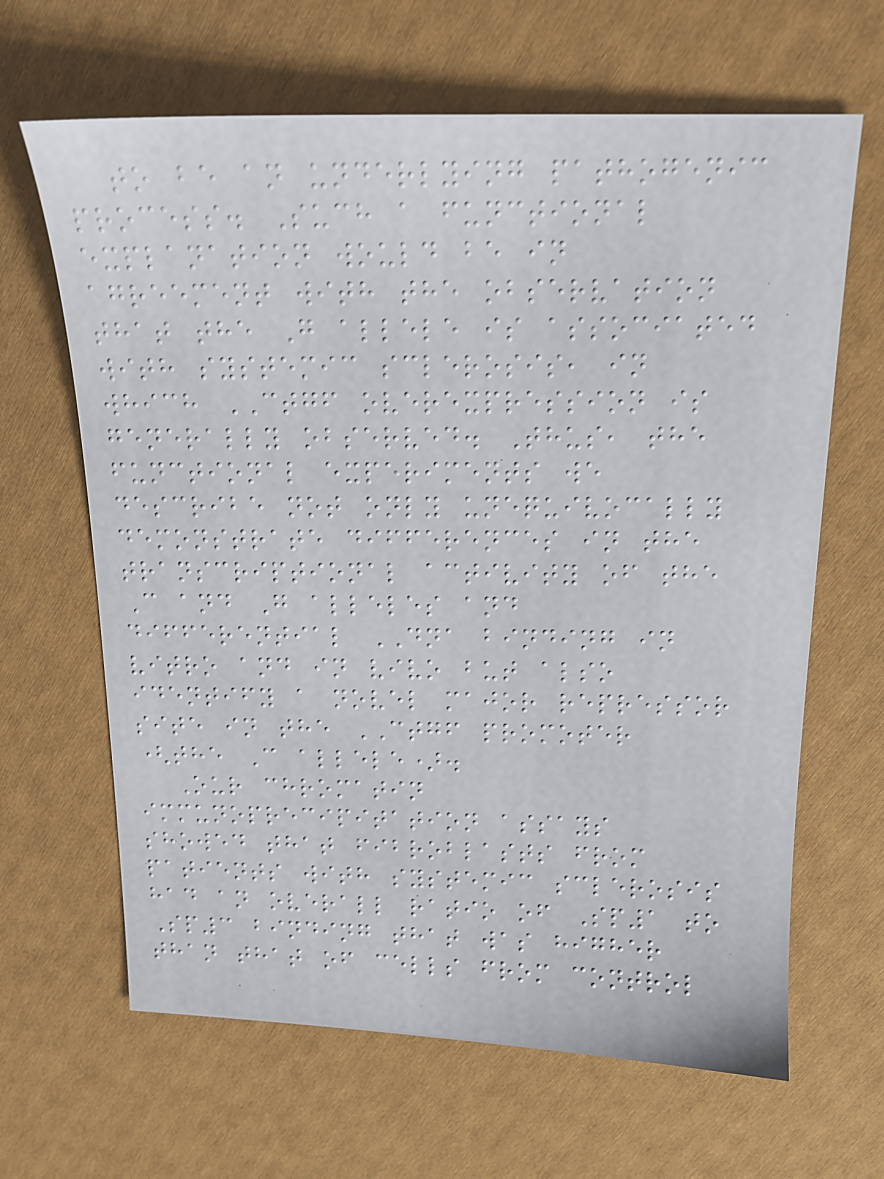to be an underlying pathogenic
process. Such a functional
explanation would be in
agreement with the observation
that the G allele is associated
with systemic sclerosis, in
which CTGF overexpression is
generally observed. Thus, the
functional experiments we
describe not only unequivocally
demonstrate differences in the
transcriptional activity of the
C and G alleles and
differential DNA binding in
vitro and in vivo but also
identify a novel major repressor
site in the CTGF promoter
(the C allele).
Our chromatin
immunoprecipitation assays
showed that fibroblasts from
patients with systemic sclerosis
had an overall ratio of Sp1 to
Sp3 binding that was higher
than that of cells from control
